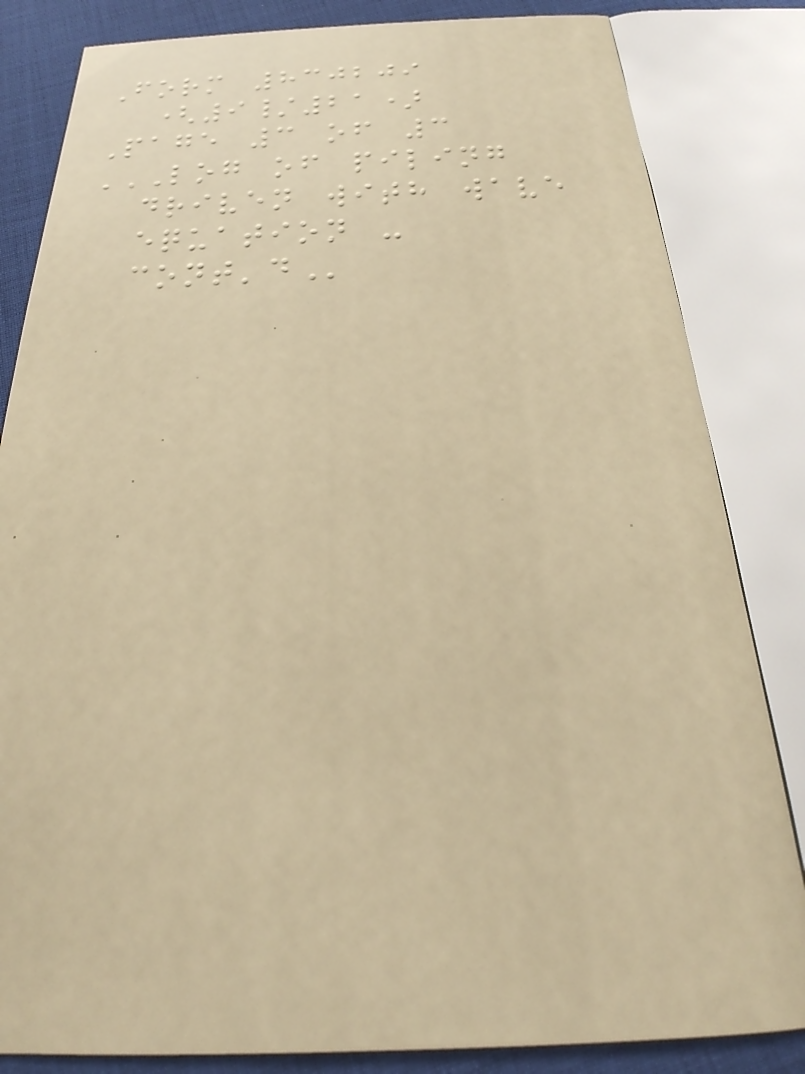Form 830209
(9/21)
Page 3 of 3
LOG OF PILING
DRIVEN WITH WAVE
EQUATION -
CONT'D
